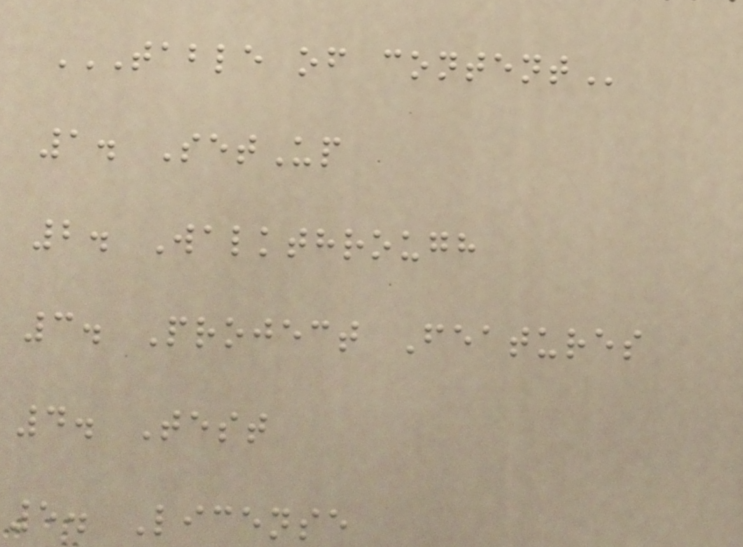TABLE OF CONTENT
1. SetUp
2. Walkthrough
3. Project Features
4. Test
5. License
